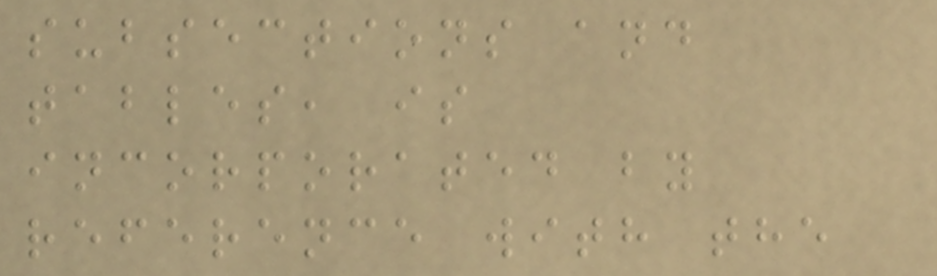subsections and
tables, is
incorporated by
reference with the
